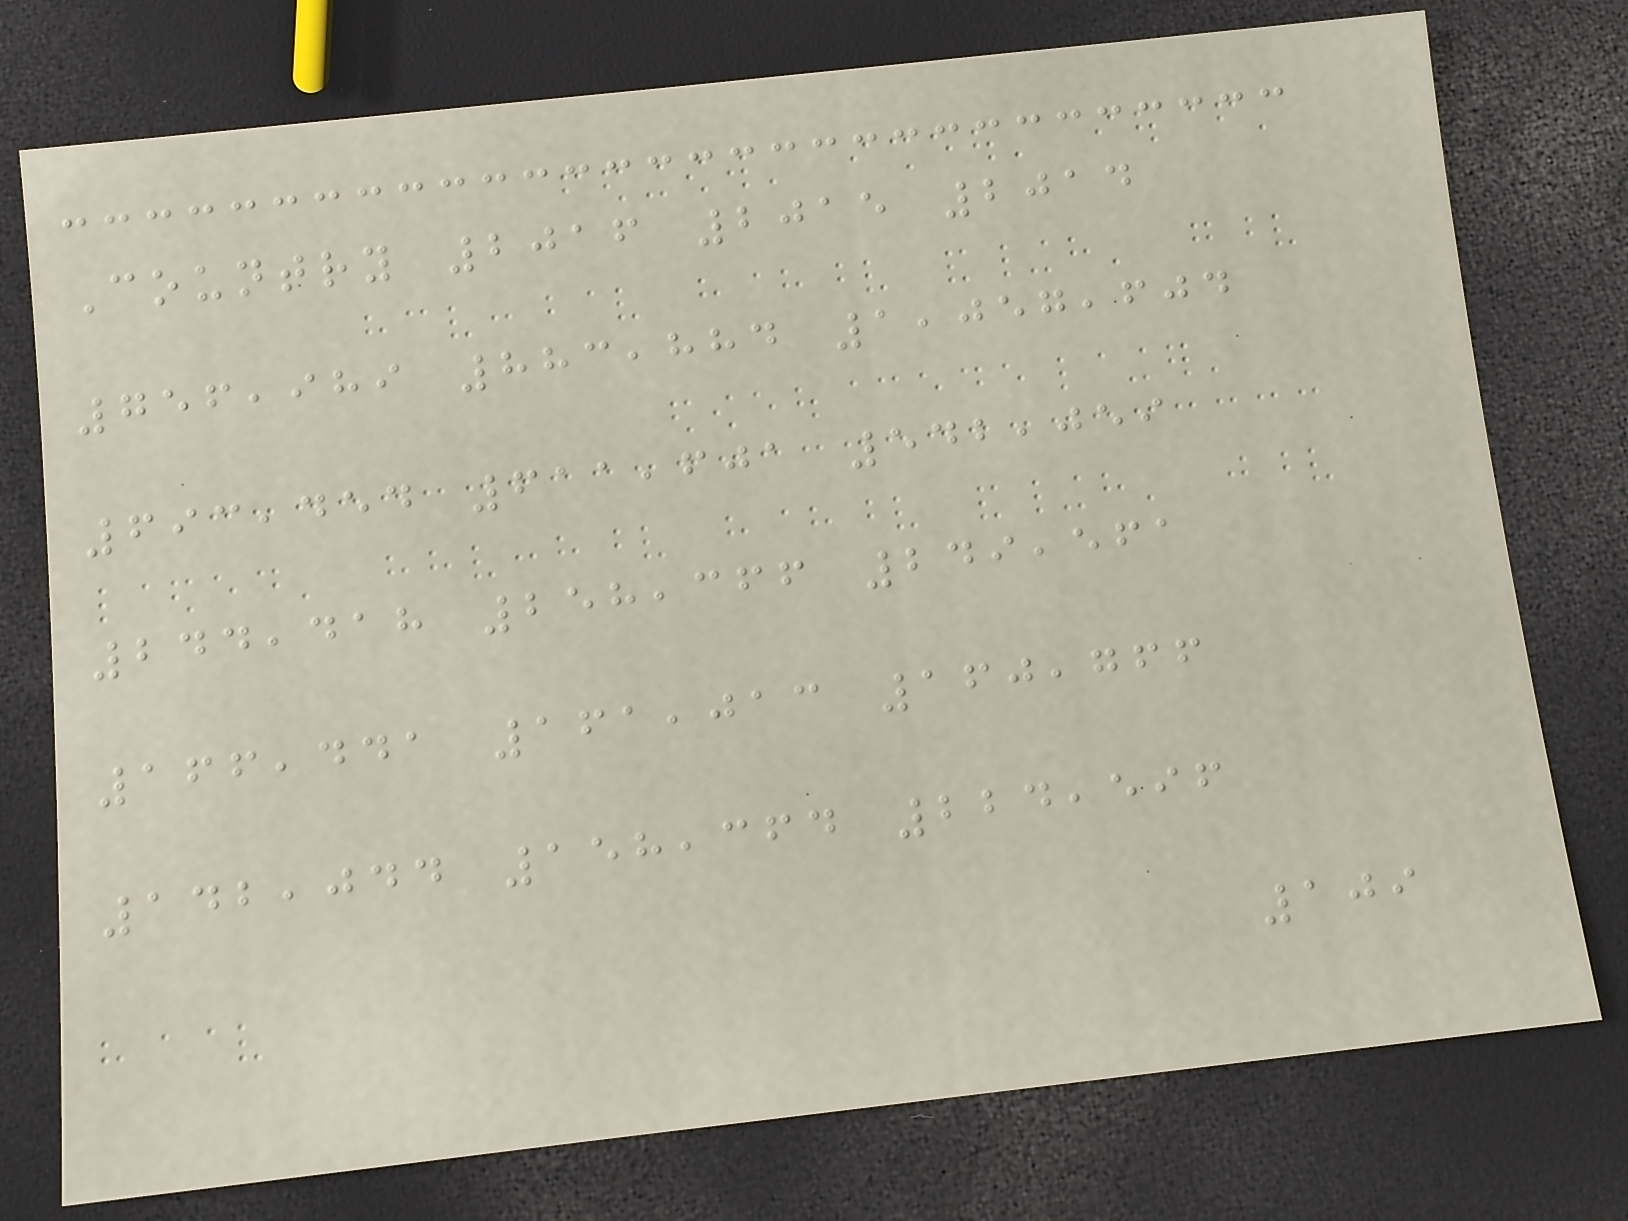Country 2016 2015 2014
756,989 883,884 1,057,604
693,454 611,601 542,059
244,418 258,366 249,561
166,441 161,013 160,766
142,044 158,364 224,596
109
